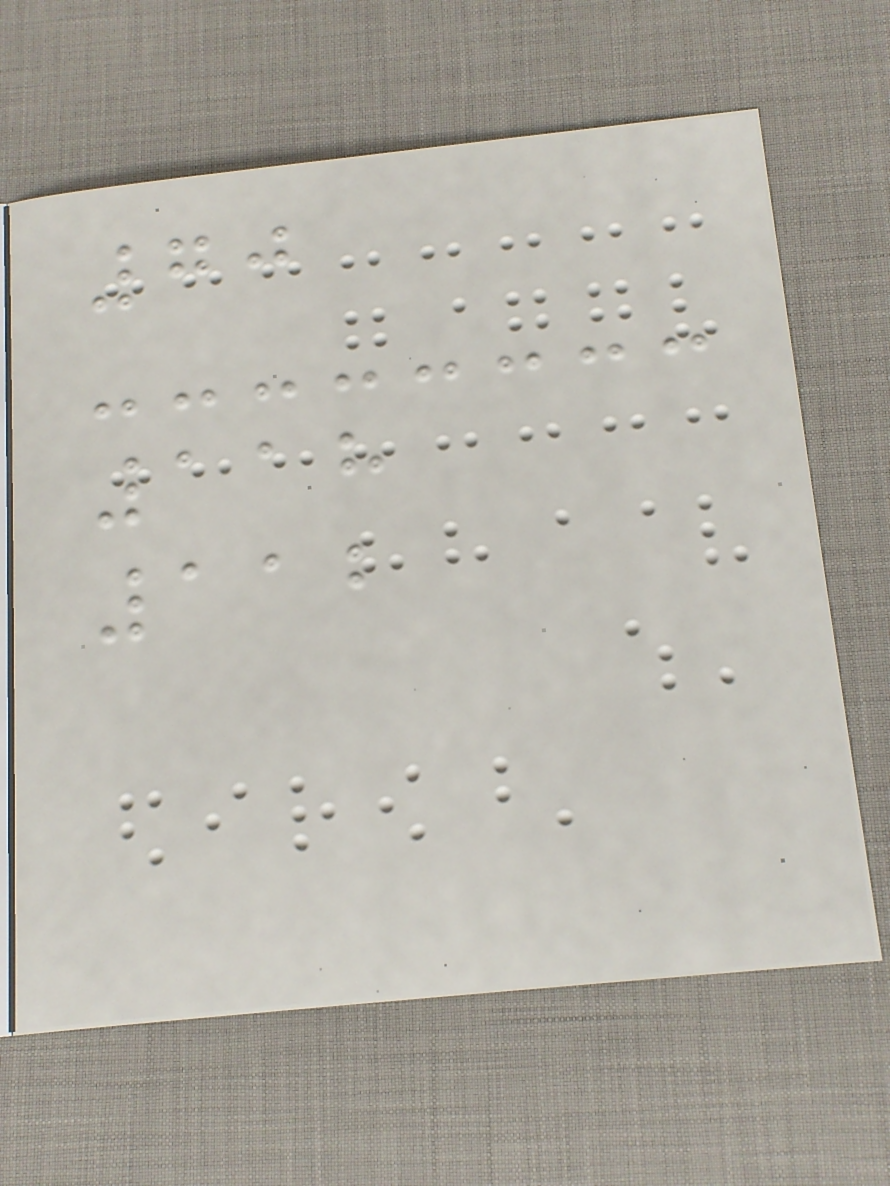70
118
112
